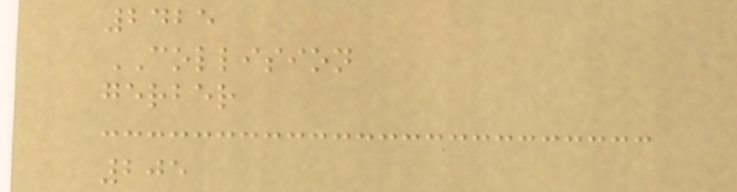2425
COLLISION
gerber
205
